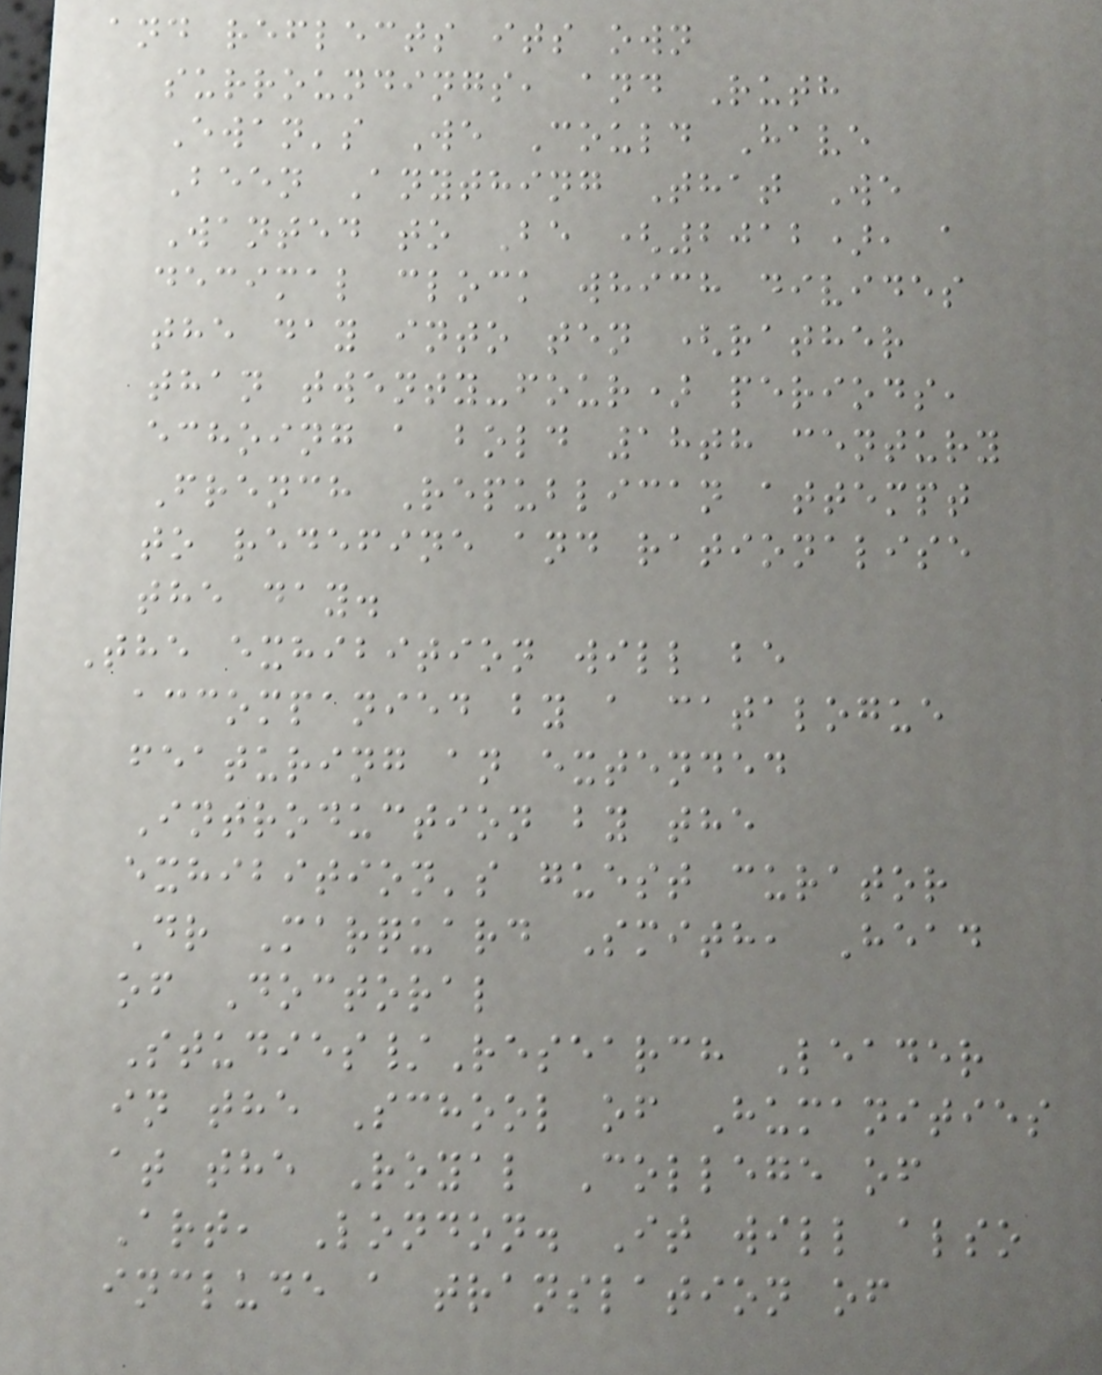and reflects its own
surroundings, and Ruth
Ewan's We Could Have
Been Anything That We
Wanted to Be (2012), a
decimal clock which divides
the day into ten (rather
than twenty-four) periods,
echoing a bold 18th century
French Republican attempt
to redefine and rationalise
the day.
The exhibition will be
accompanied by a catalogue
featuring an extended
Introduction by the
exhibition's guest curator
Dr Marquard Smith, Head
of Doctoral
Studies/Research Leader
in the School of Humanities
at the Royal College of
Art, London. It will also
include a translation of
